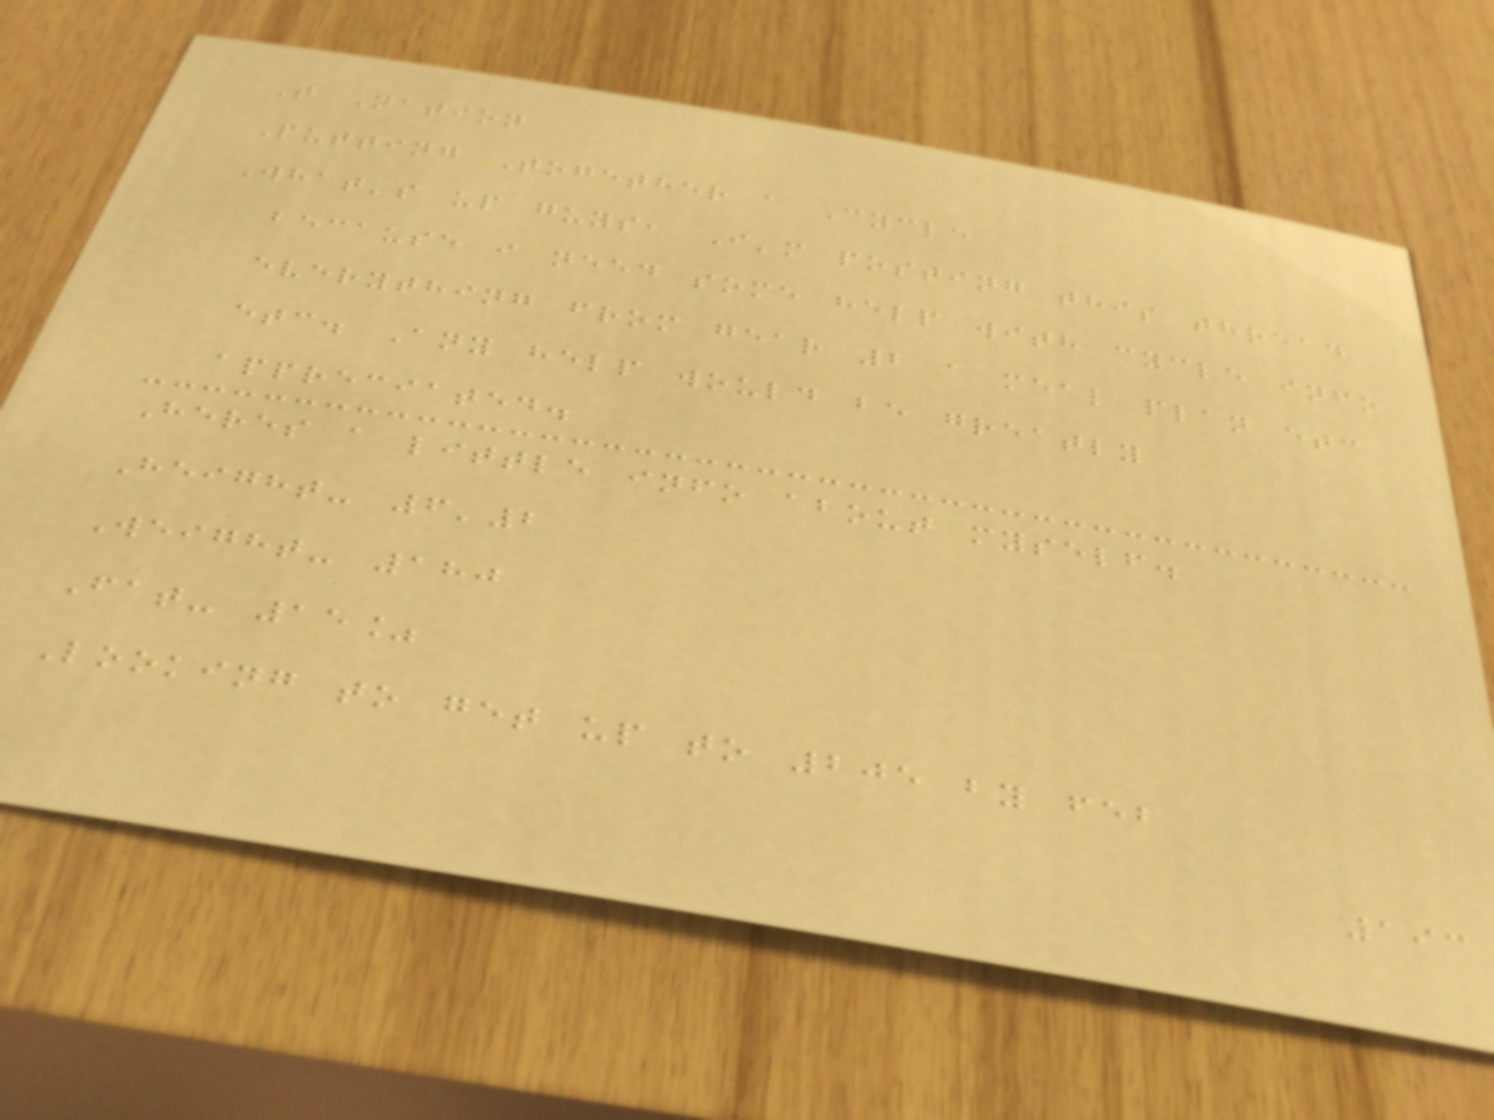T Nation
Putting Together a Cycle
What's up guys, I'm posting this thread
because i need some help with cycle info
everything from gear 2 a meal plan etc
etc. Any help would be greatly
appreciated.
Heres a little info about myself.
Height- 6'2
Weight- 180
Fat- 15%
Looking to get up to 205 by feb
193
